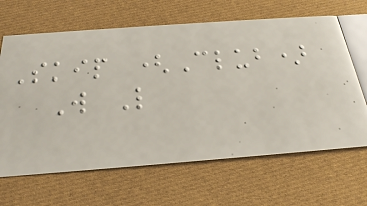Skip (Club)
W L
